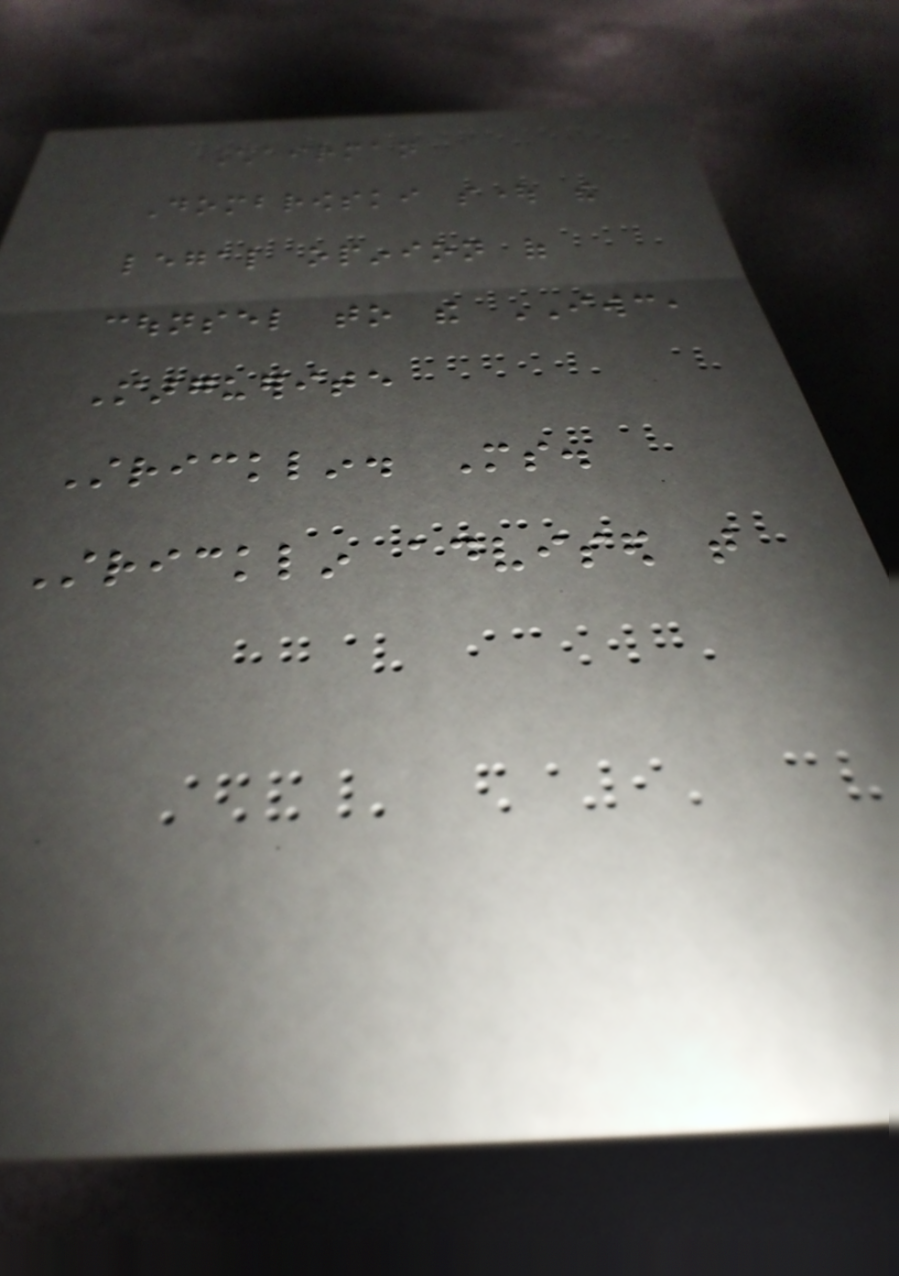Chairman
Dombrowski sought the
legal opinion of
counsel to the IWC,
Marguerite
Stricklin. Ms.
Stricklin advised that
